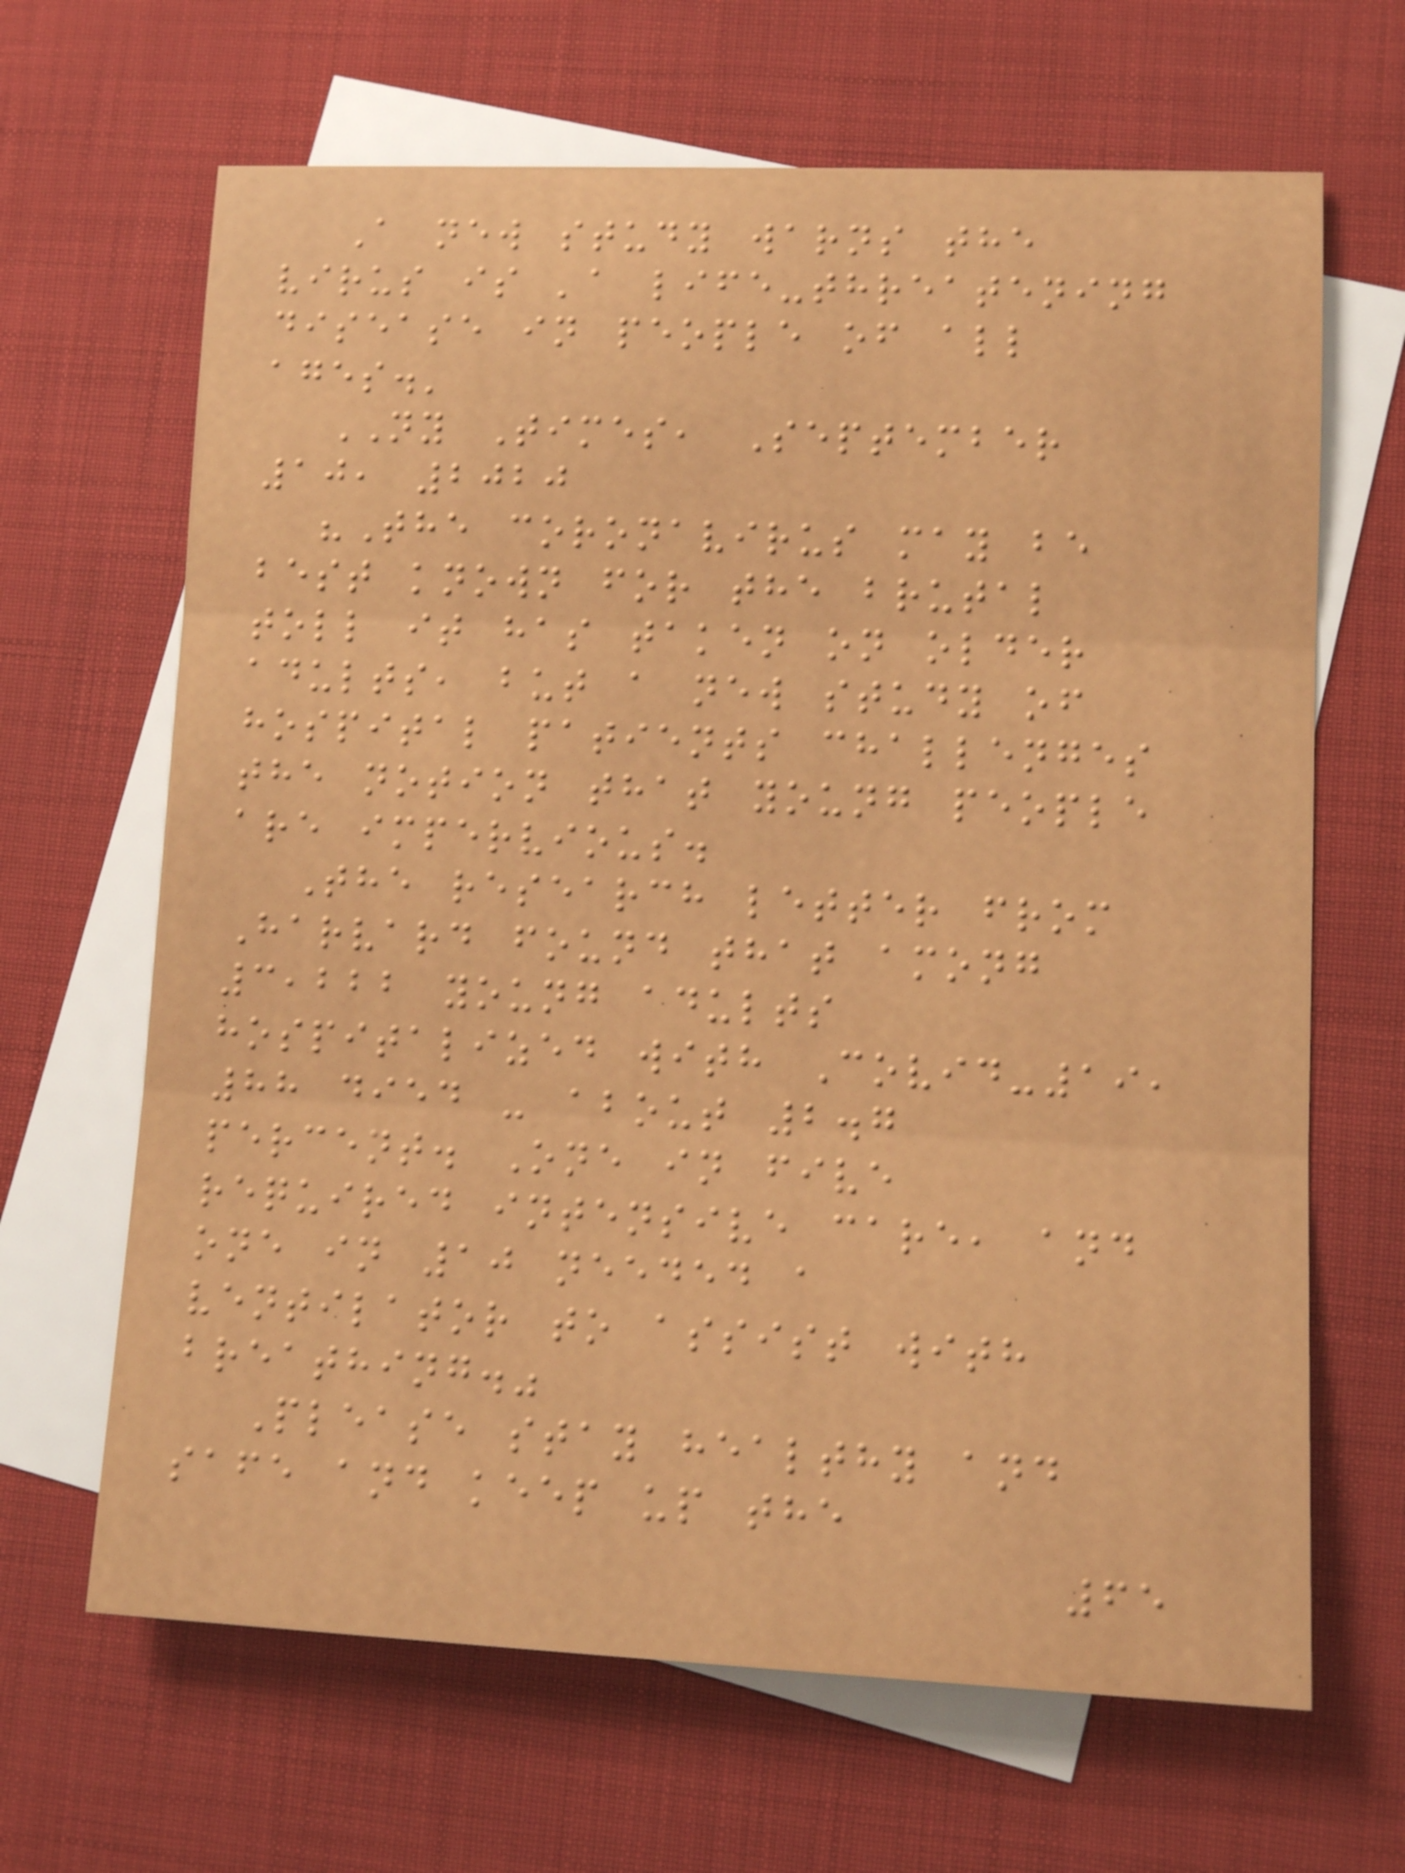A new study warns the
virus is 'a life-threatening
disease in people of all
ages.'
NY Times, September
10, 2020
"The coronavirus may be
best known for the brutal
toll it has taken on older
adults, but a new study of
hospital patients challenges
the notion that young people
are impervious.
The research letter from
Harvard found that among
3,222 young adults
hospitalized with Covid-19,
88 died - about 2.7
percent. One in five
required intensive care, and
one in 10 needed a
ventilator to assist with
breathing."
Please stay healthy and
safe and keep up the
65
